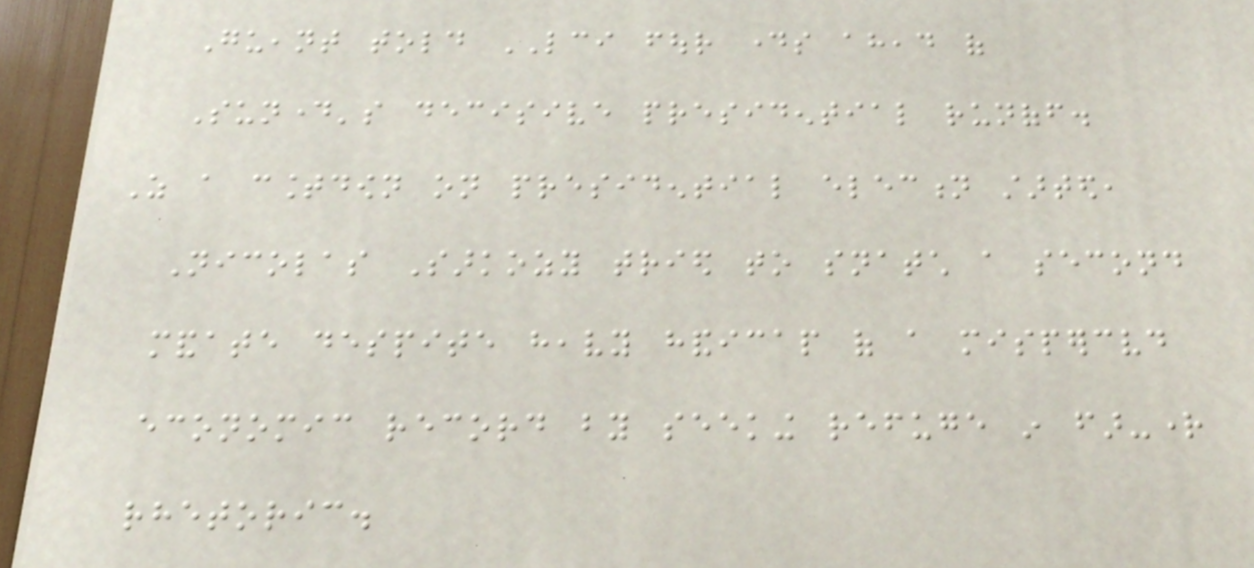Gueant told LCI four days ahead of
Sunday's decisive presidential runoff.
As a countdown on presidential election started,
Nicolas Sarkozy tried to snatch a second
mandate despite heavy handicap of a misperceived
economic record by seeking refuge in far-right
rhetoric.
